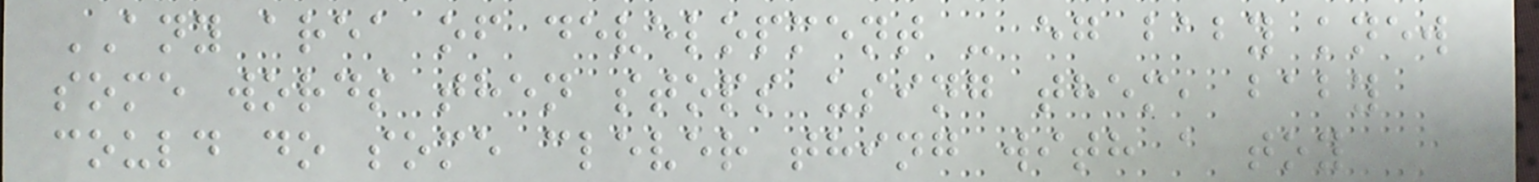ANY area of development - eg baby knew
some words then stops using them, baby
could do some clever thing with a toy
